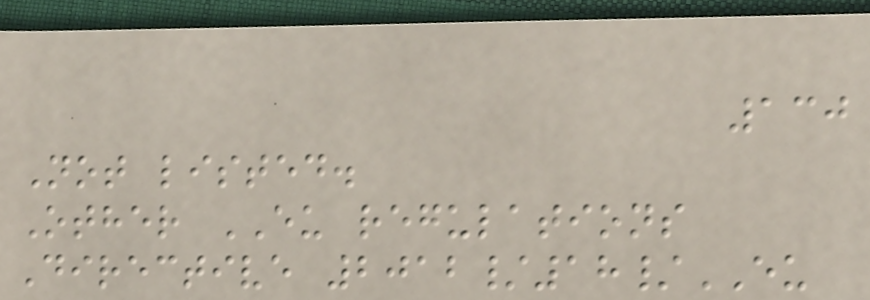130
Not listed.
Other EU regulations
Directive 2012/18/EU
